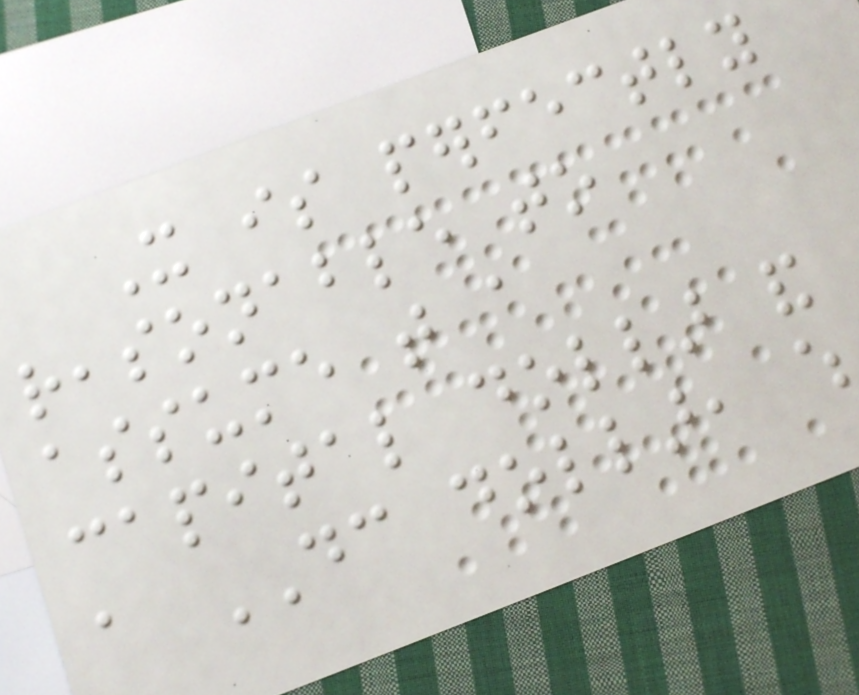It is perfectly
reasonable to
assume that a
capital dollar and
a DC dollar, which
